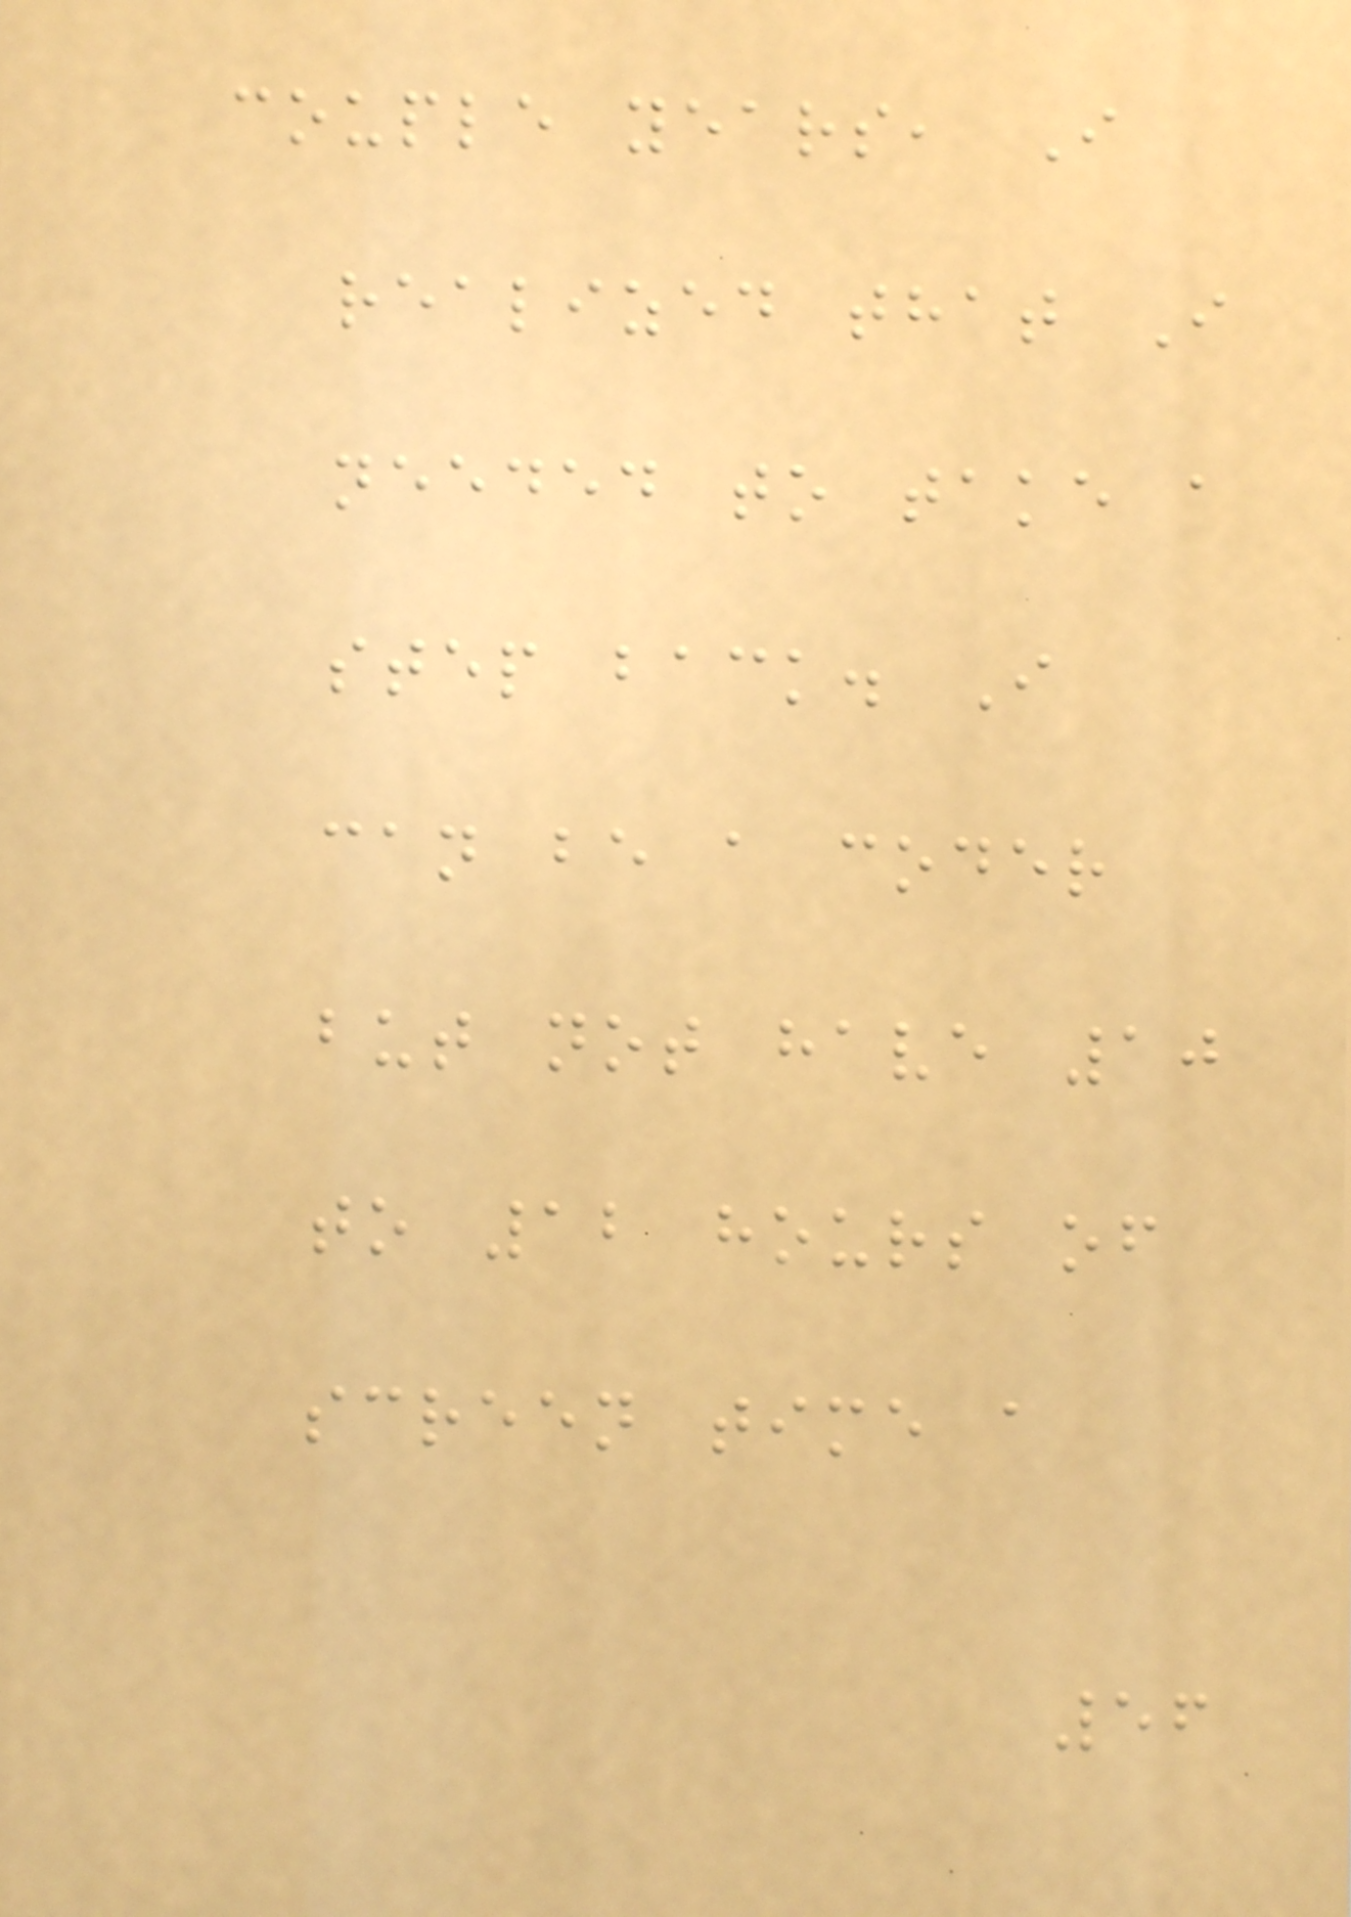couple years, I
realized that I
needed to take a
step back. I
can be a coder
but not have 10
to 12 hours of
screen time a
56
